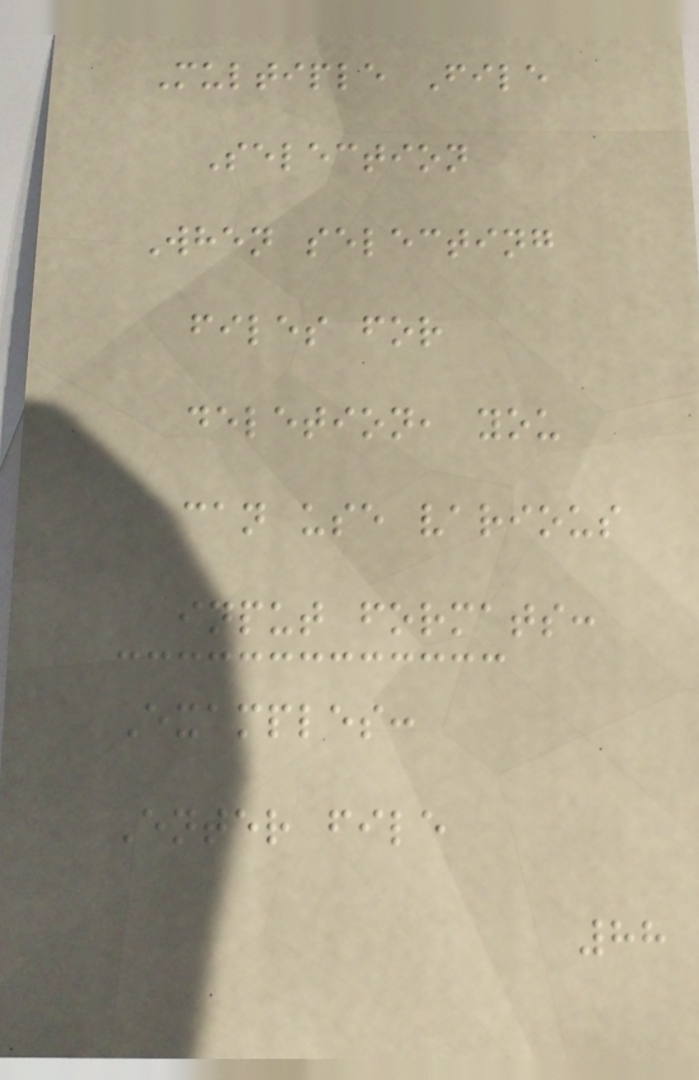Multiple File
Selection
When selecting
files for
deletion, you
can use various
input formats:
Examples:
Enter file
88
